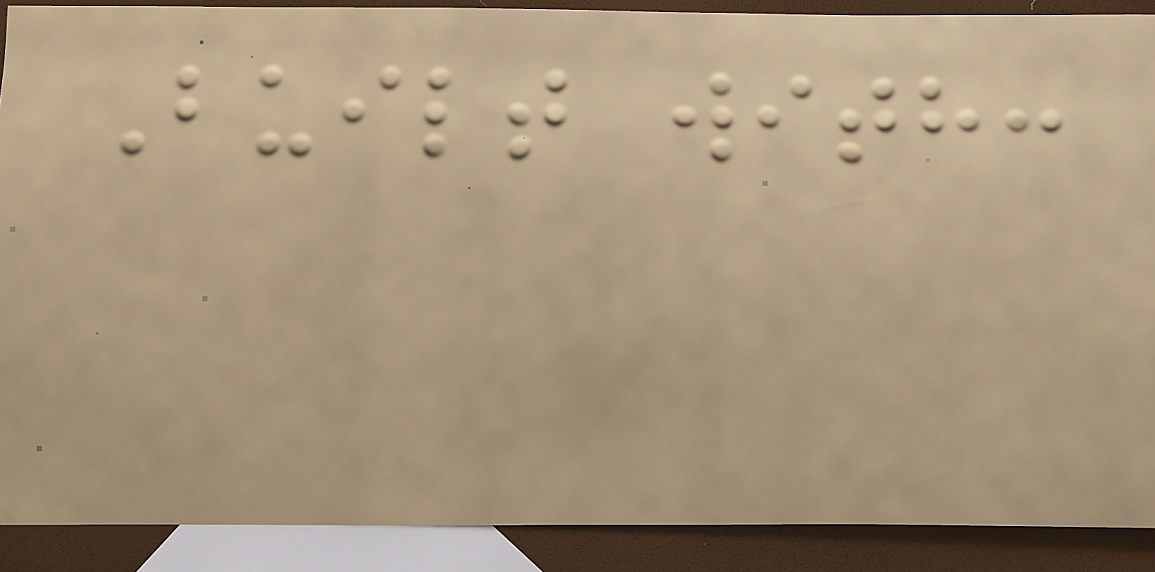Built with:
